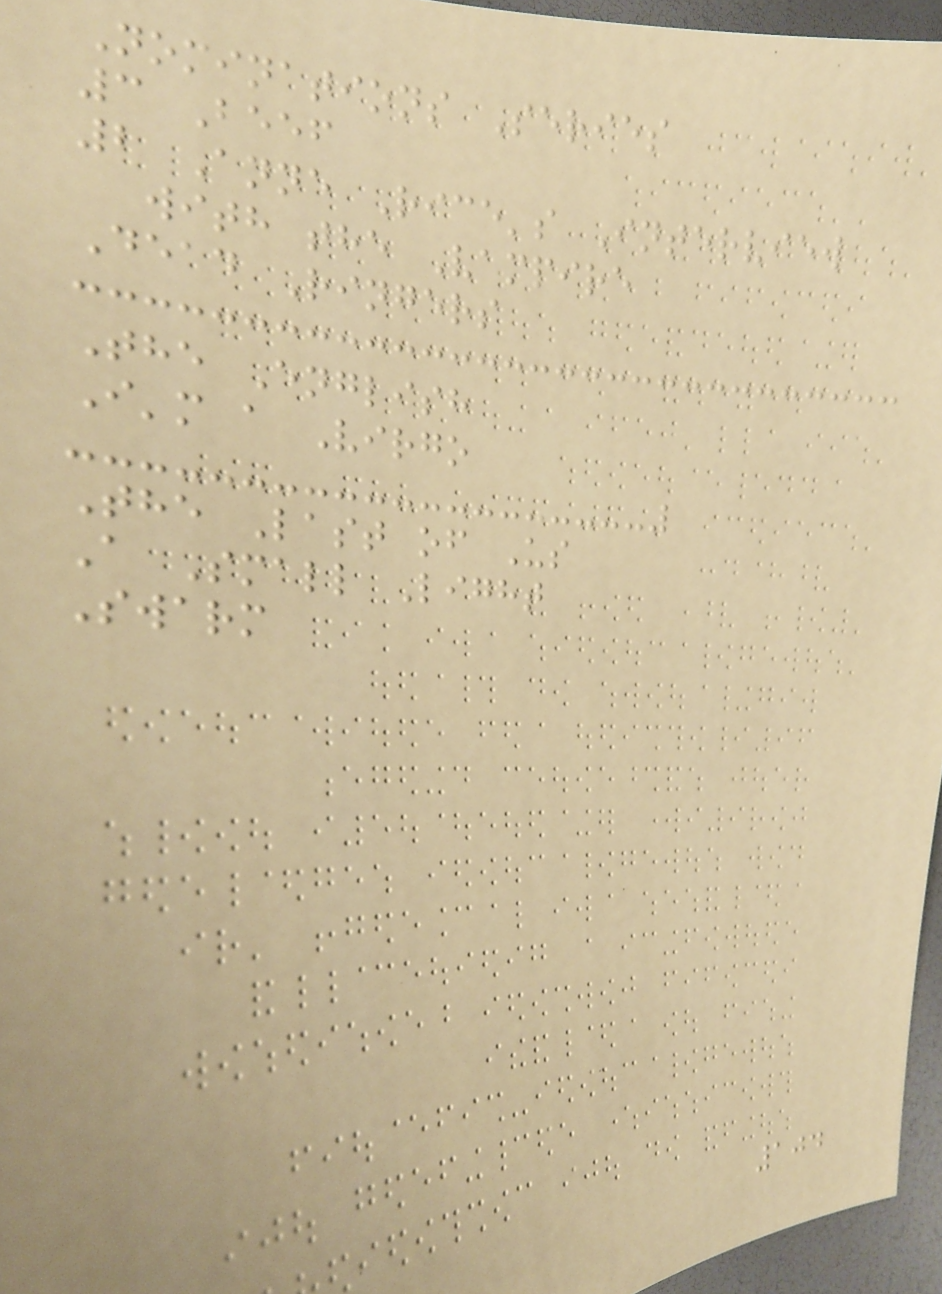Nominations Series
3 Beef
2 Anne Rice's Interview
with the Vampire
Dead Ringers
The English
I'm a Virgo
The Last of Us
A Small Light
Swarm
104
